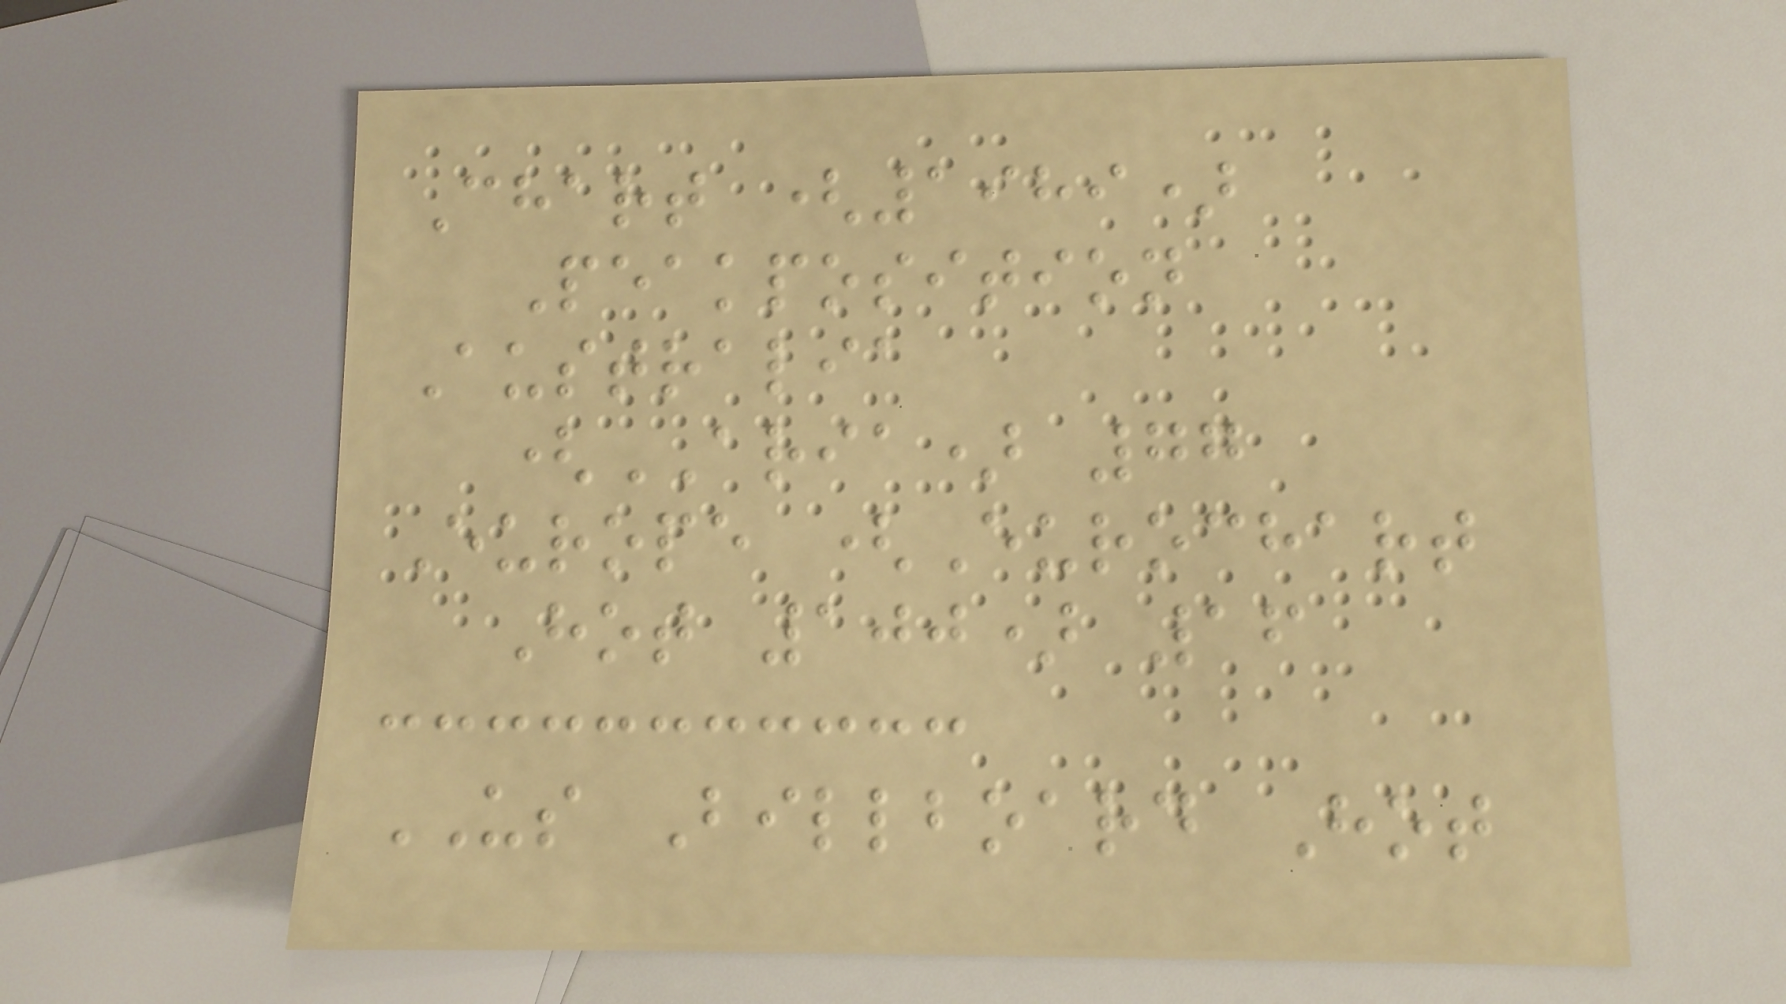Chart (1989)
Peakposition
Australia
(ARIA) 77
Europe (Eurochart
Hot 100) 16
US Billboard Hot
